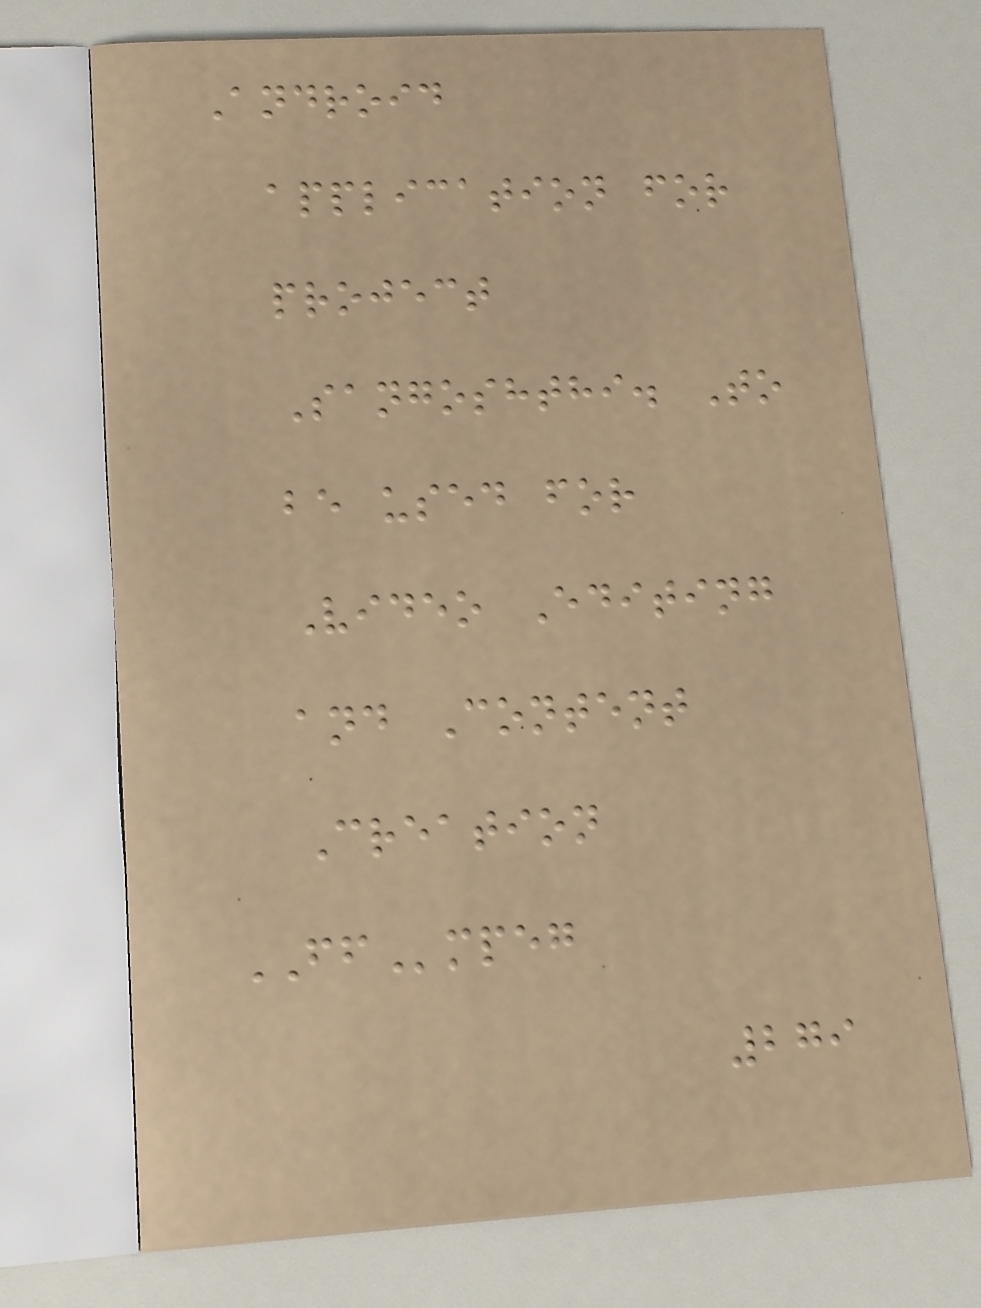Android
application for
project
Sangoshthi. To
be used for
Video Editing
and Content
Creation
FFmpeg
279
